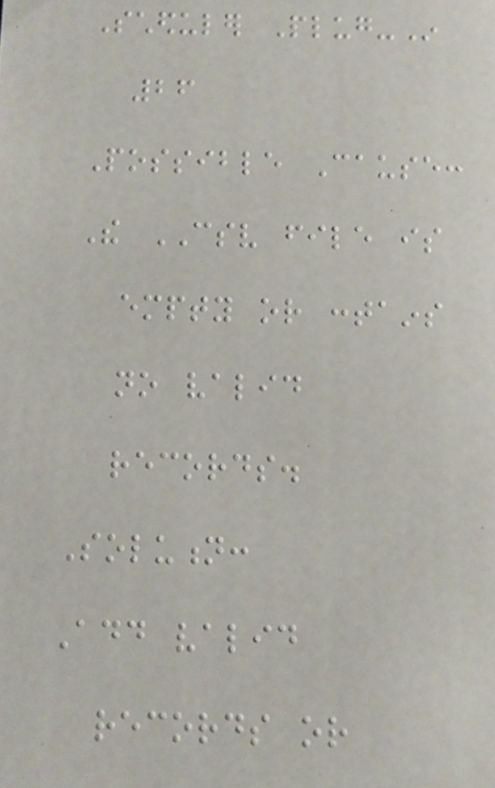Scheduler Plug-In
26
Possible Cause:
The CSV file is
empty or contains
no valid
records.
Solution:
Add valid
records or
